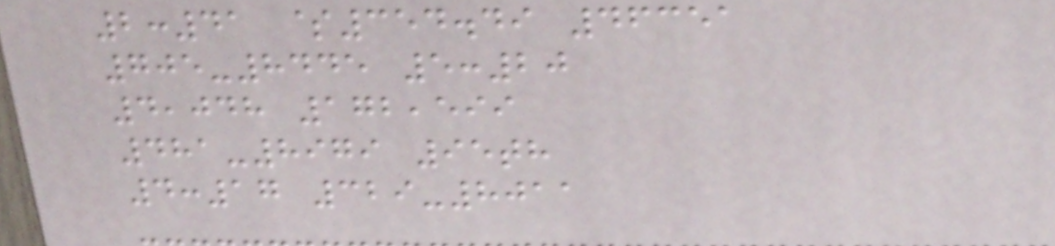2:41 $354.49 46351
705-8445 5:20
4,048 172,599
481-8979 95th
4:17 329-8011
